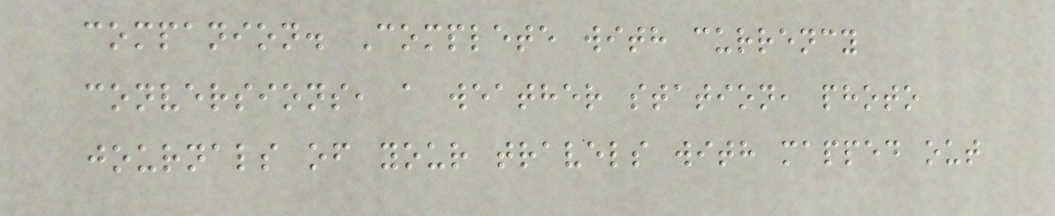companion. Complete with currency
conversions, a weather station, photo
journals of your travels with mapped out
